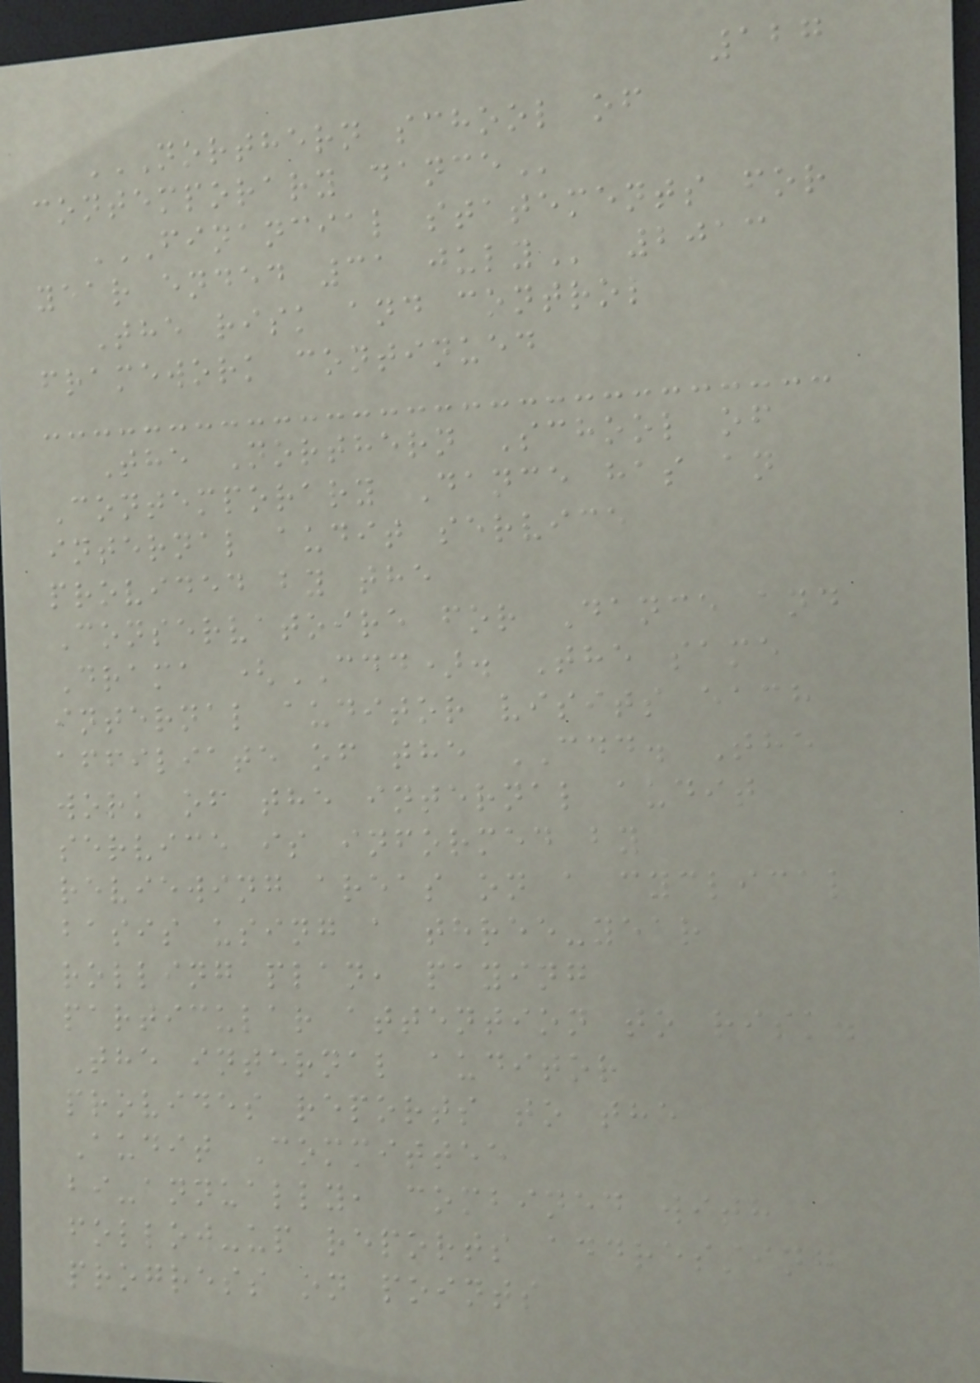127
NORTHERN SCHOOL OF
CONTEMPORARY DANCE
FINANCIAL STATEMENTS FOR
YEAR ENDED 31 JULY 2013
The risk and control
framework continued
The Northern School of
Contemporary Dance has an
internal audit service
provided by the
Conservatoire for Dance and
Drama (CDD). The same
internal auditor visits each
affiliate of the CDD. The
work of the internal audit
service is informed by
reviewing areas on a cyclical
basis using a three-year
rolling plan, paying
particular attention to risk.
The internal auditor
provides reports to the
Audit Committee
bi-annually, combined with
follow-up reports addressing
progress on points
